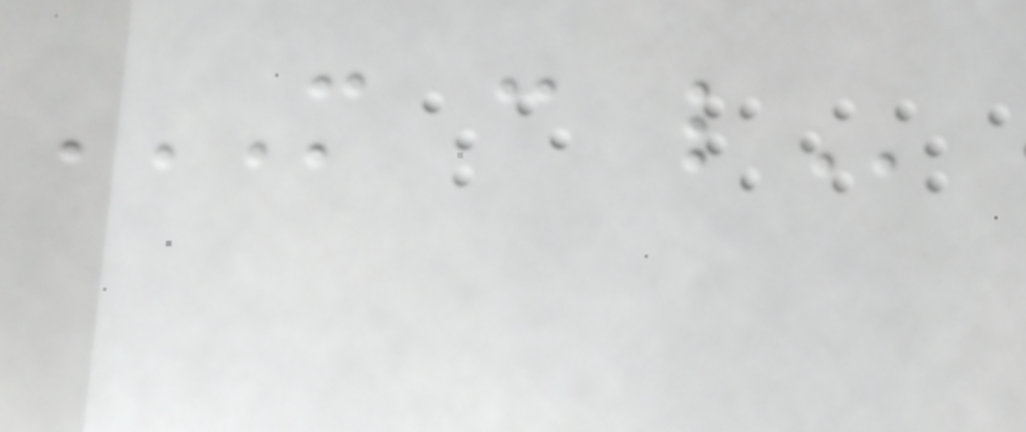M C L
